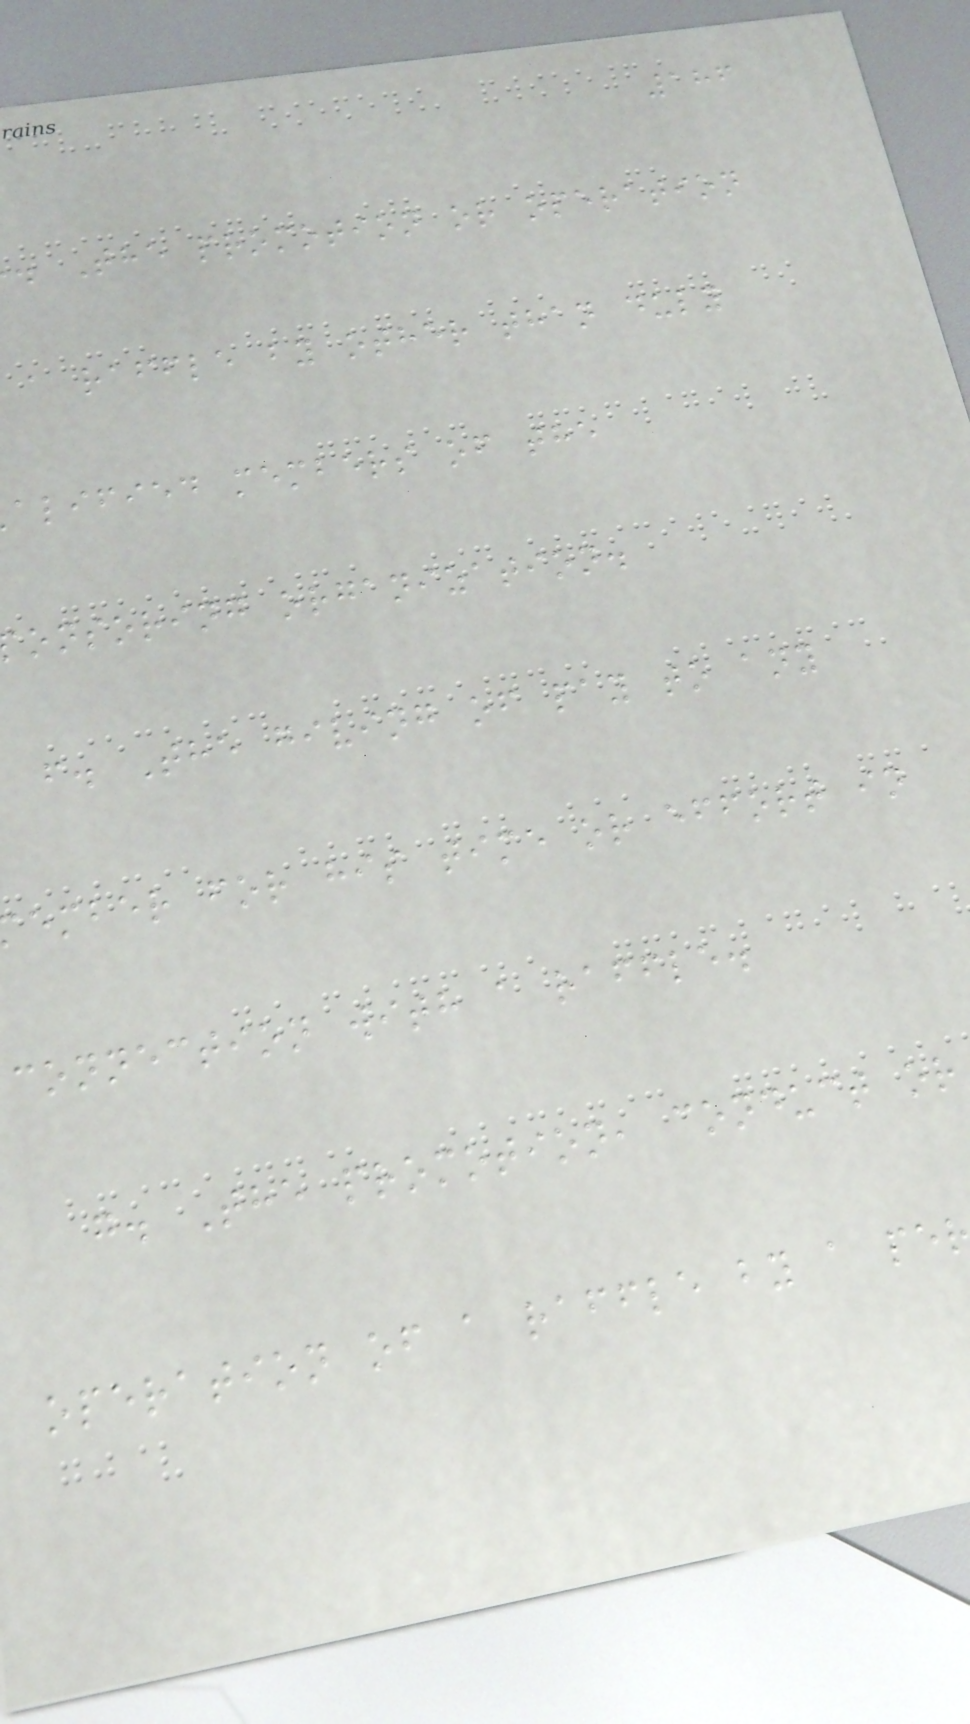186
. The promotion or operation
a raffle by other than duly
alified members of the
onsoring organization.
f. The giving of pay to any
ember for his time or effort in
connection with a raffle.
g. The promotion, conduct or
operation of a raffle by a pe
